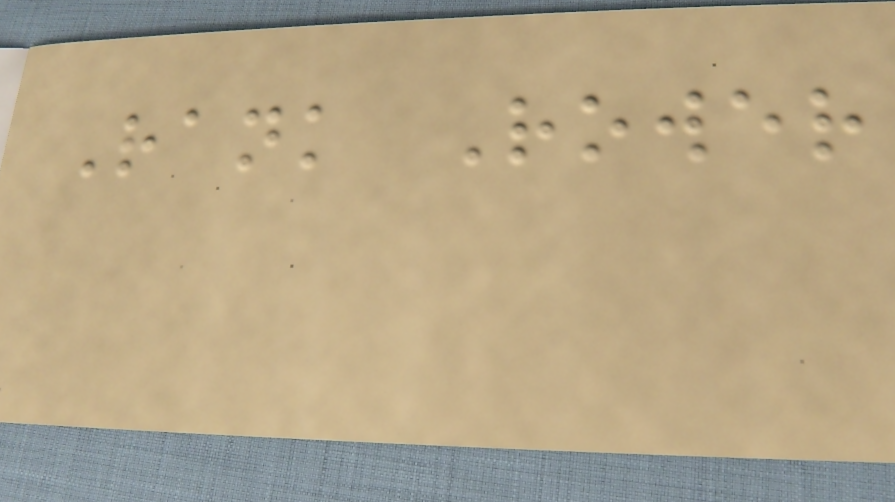Rank Rower
